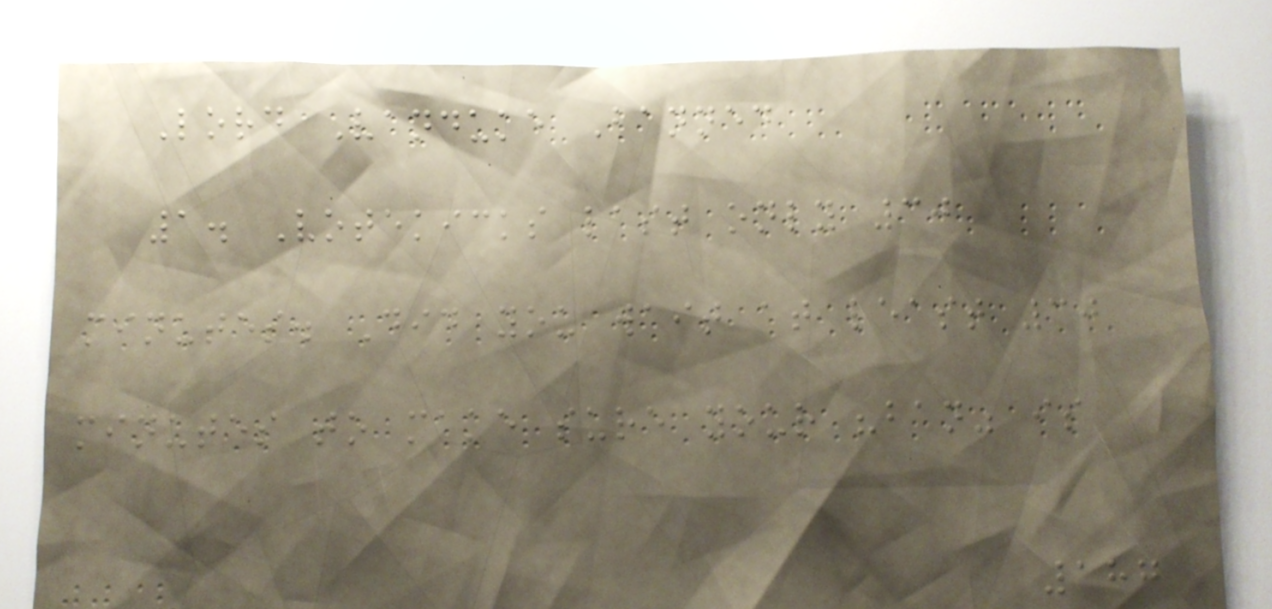Lord Vanduke Banned
1. Votekicks last only 30
minutes. Did you wait at least 30
minutes to make sure your "ban" is
187
